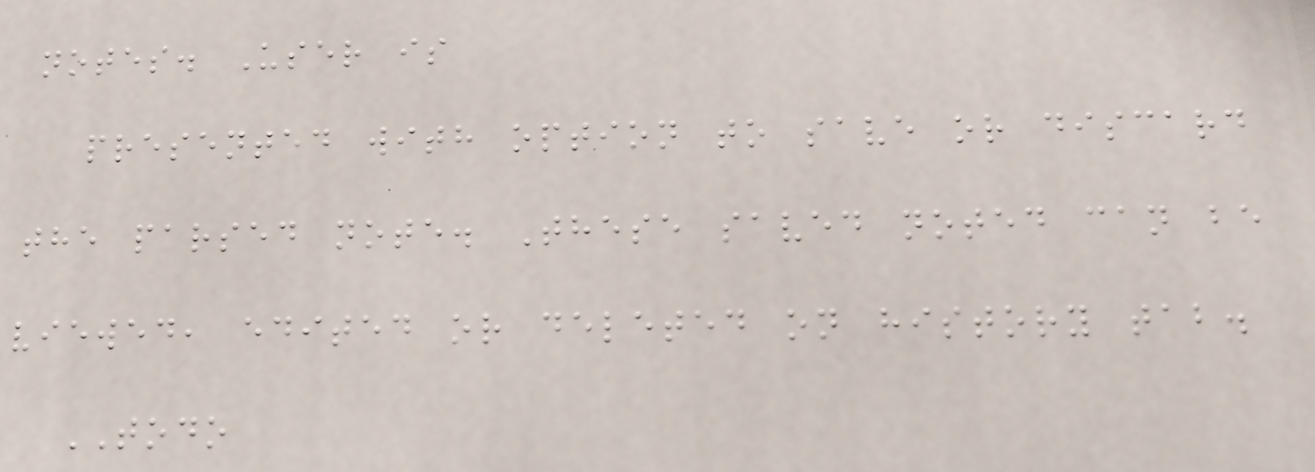notes. User is
presented with option to save or discard
the parsed note. These saved noted can be
viewed, edited or deleted on history tab.
TODO
